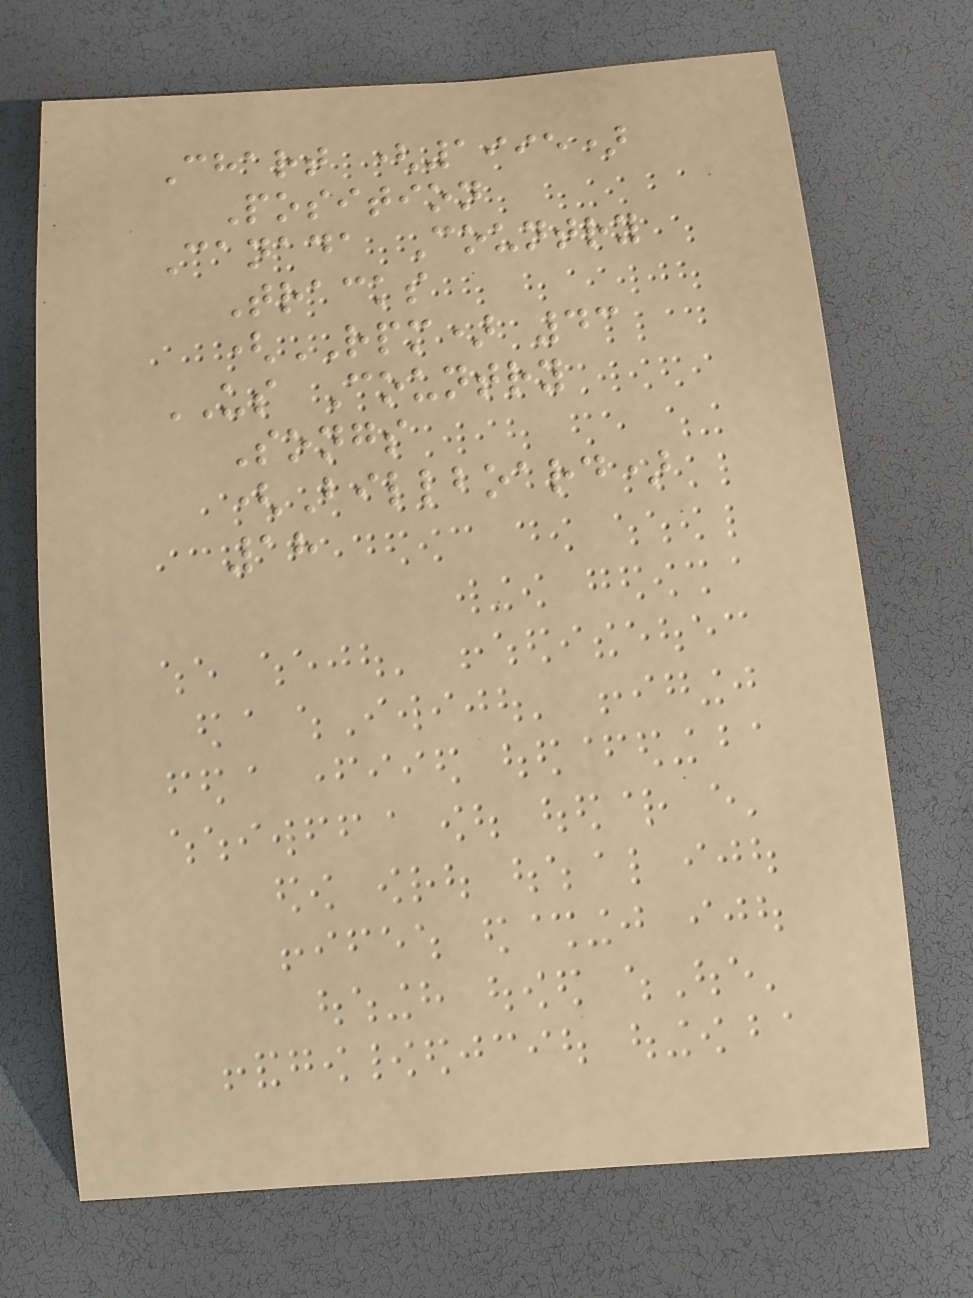Chart (1995)
Position
Canada Country
Tracks
(RPM) 43
US Country
Songs
(Billboard)
18
